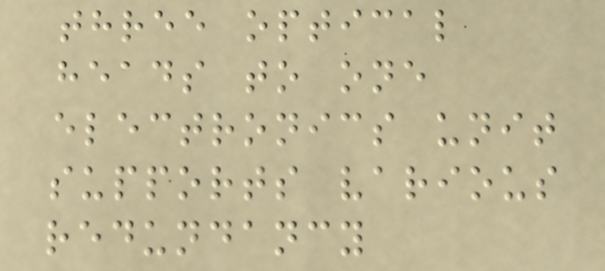three optical
heads to one
electronics unit
supports various
redundancy
